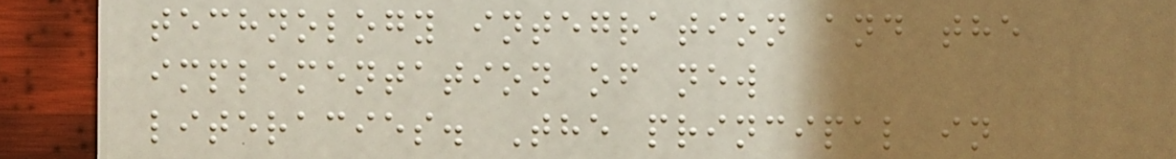technology integration and the
implementation of new
literacies. The principal in
